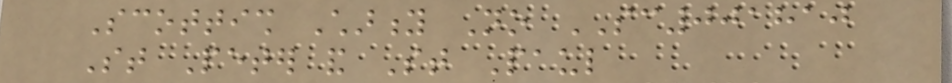Scottish Charity No SC001810
St Peter and St Paul
